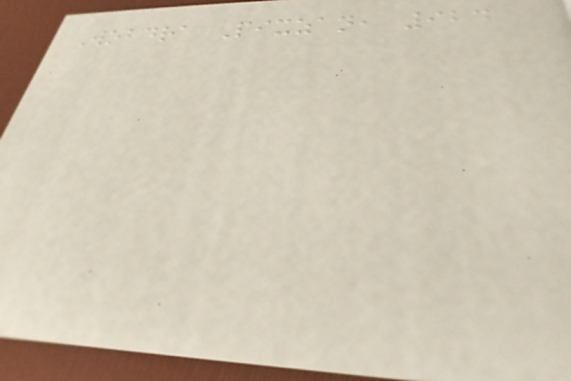Wobdra Pixzan, 924
